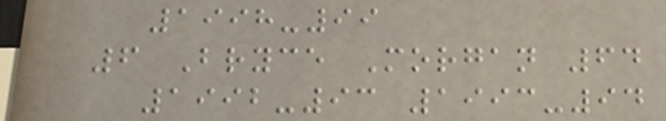1998-99
6 Bryce Morgan 64
1992-93 1993-94
